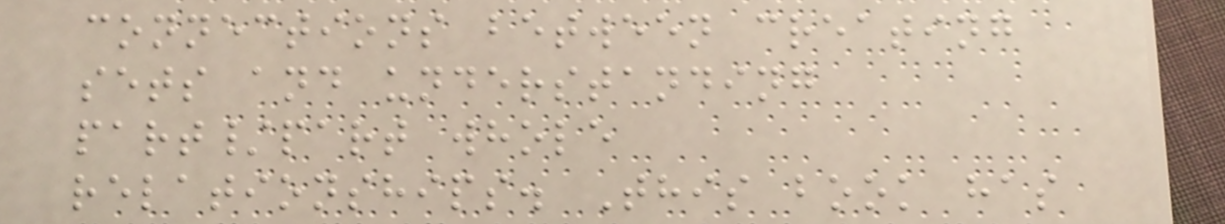connections between creating
sets and understanding
part/part whole
relationships. This book has
